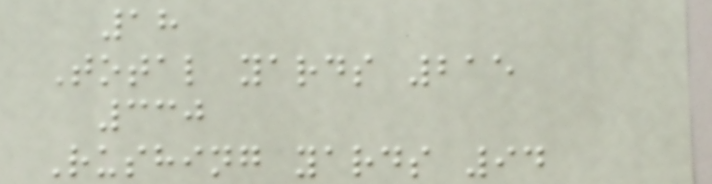18
Total yards 215
330
Rushing yards 94
